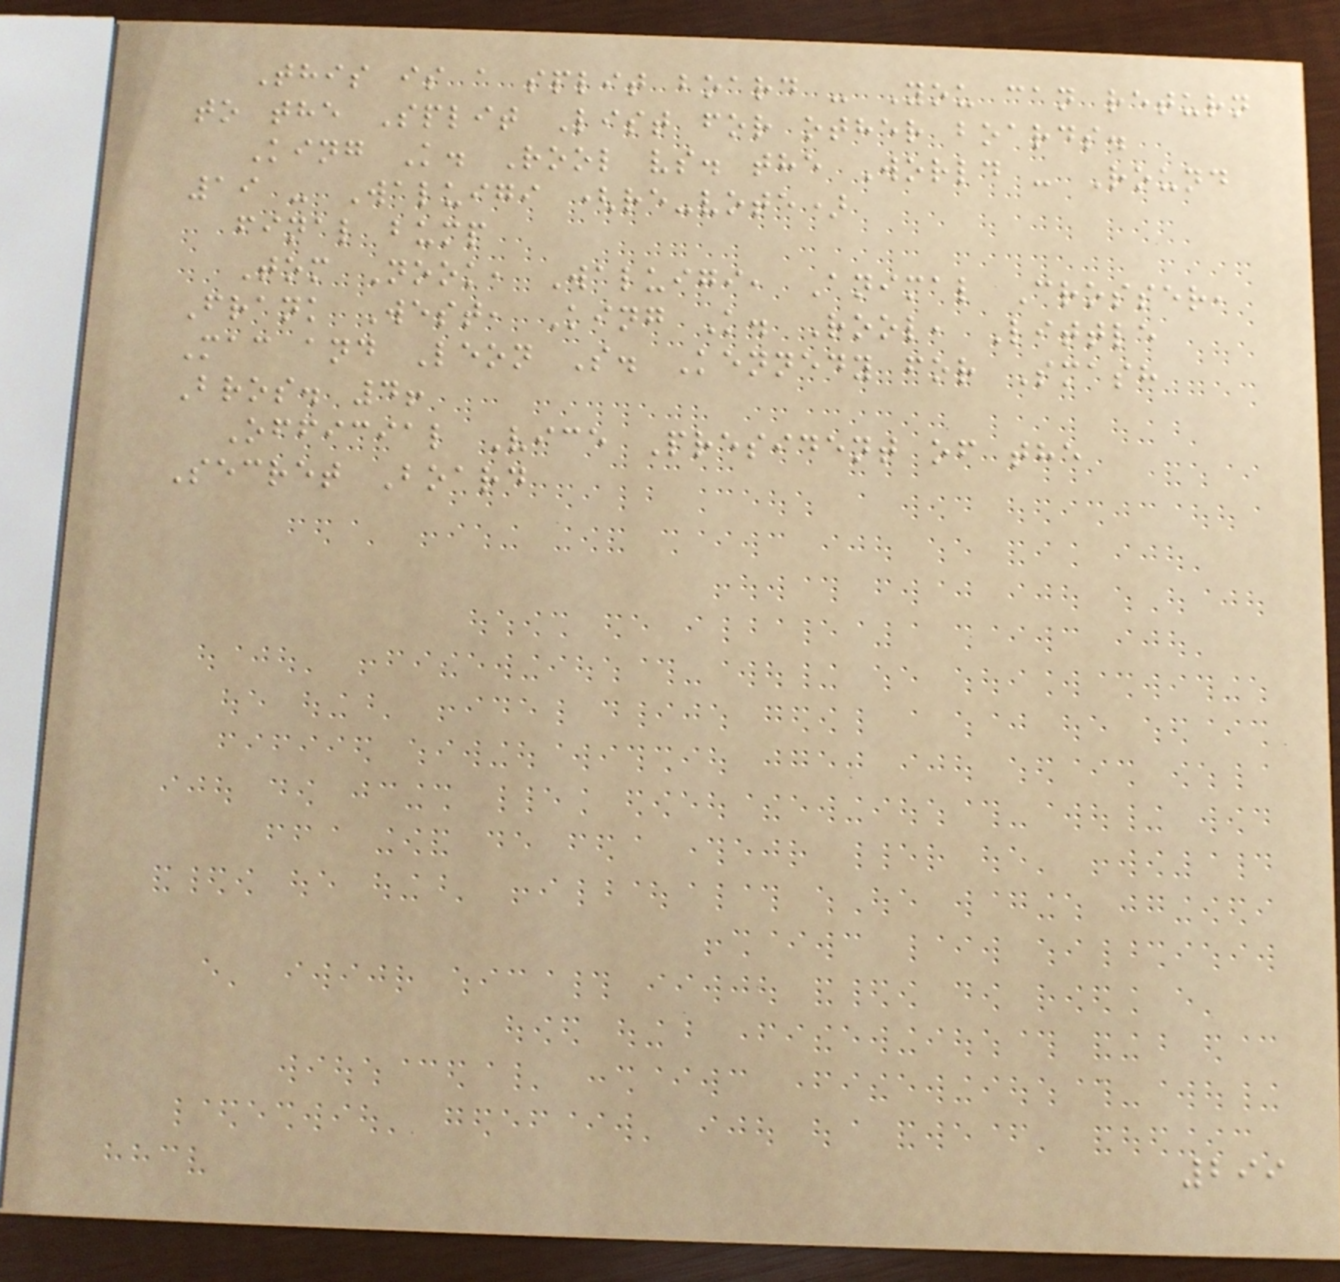This is a split board - You can return
to the Split List for other boards.
King K. Rool vs. the World - Round
19 - Waluigi (re-vote)
final bump
Tom Nook, Waluigi, Animal Crosser,
Frank West, King K. Rool, Little
Mac and Leon S. Kennedy for Smash
Bros. 4!
Official Vice President of the
Secret Board
299
